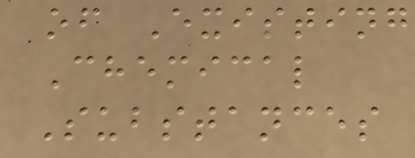of Existing
Chemical
Substances
